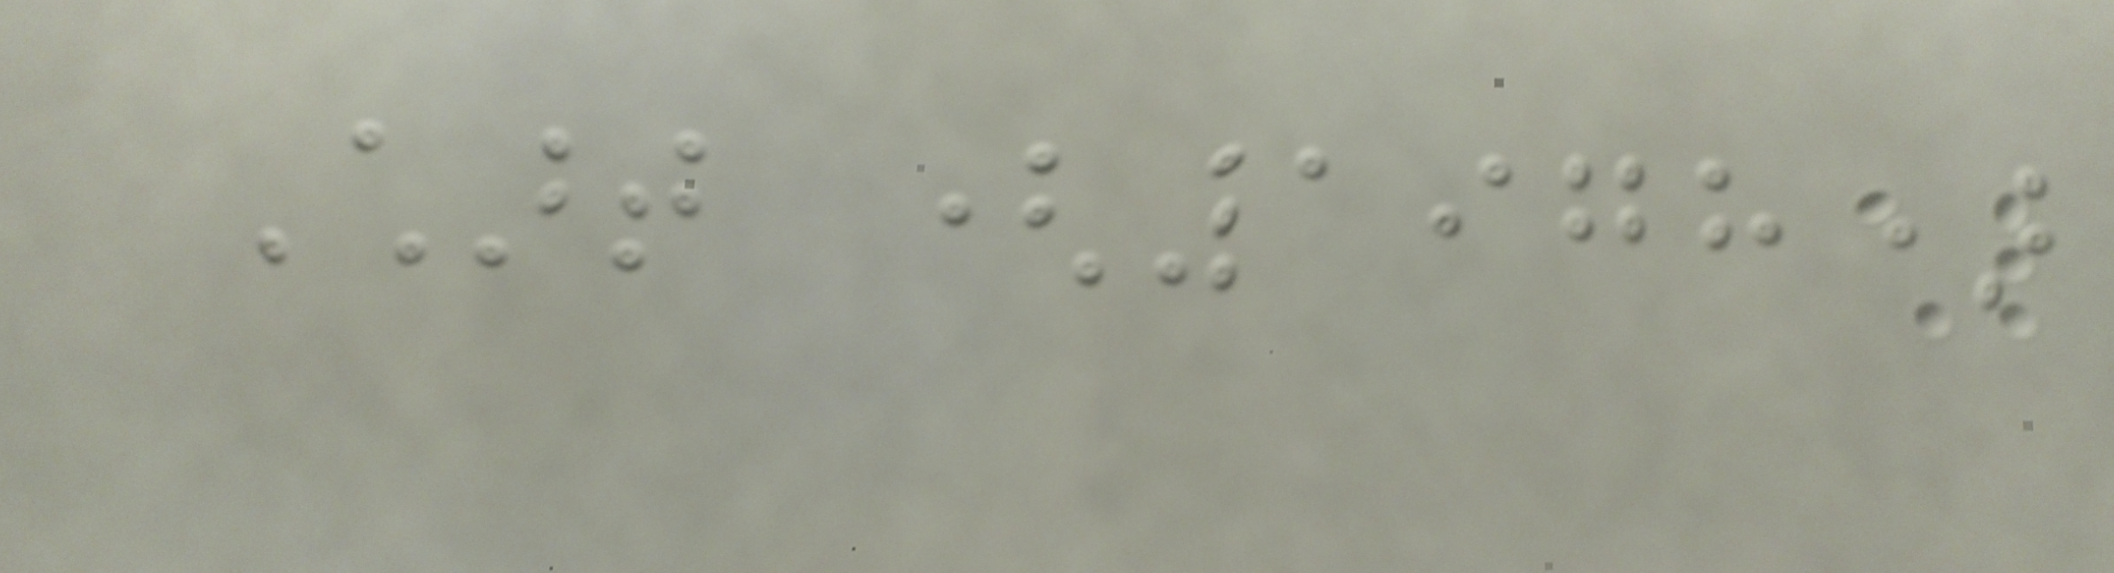Chart (1978)
